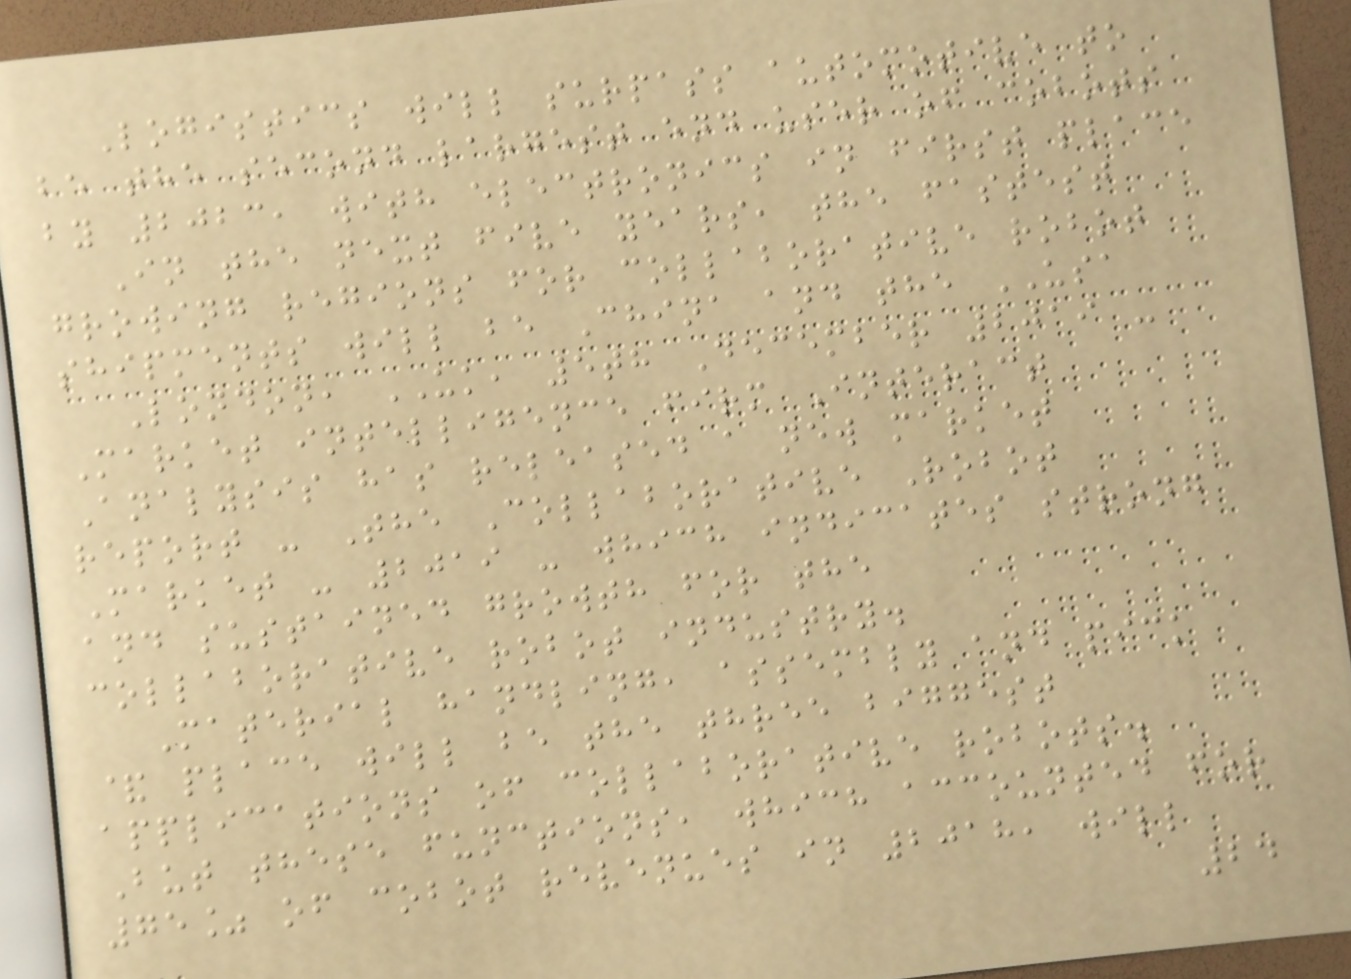Logistics will surpass automotive to
be the second largest end user of cobots
by 2023, with electronics in first place
In the next five years, the fastest
growing regions for collaborative robot
shipments will be China and the USA
London, UK, 5th December 2019 -
Market intelligence firm Interact
Analysis has released a new market
report - The Collaborative Robot
Market - 2019 - which indicates strong
and sustained growth for the
collaborative robot industry.
Material handling, assembly and pick
& place will be the three biggest
applications of collaborative robots.
But these functions, which accounted for
75% of cobot revenues in 2018, will
24
